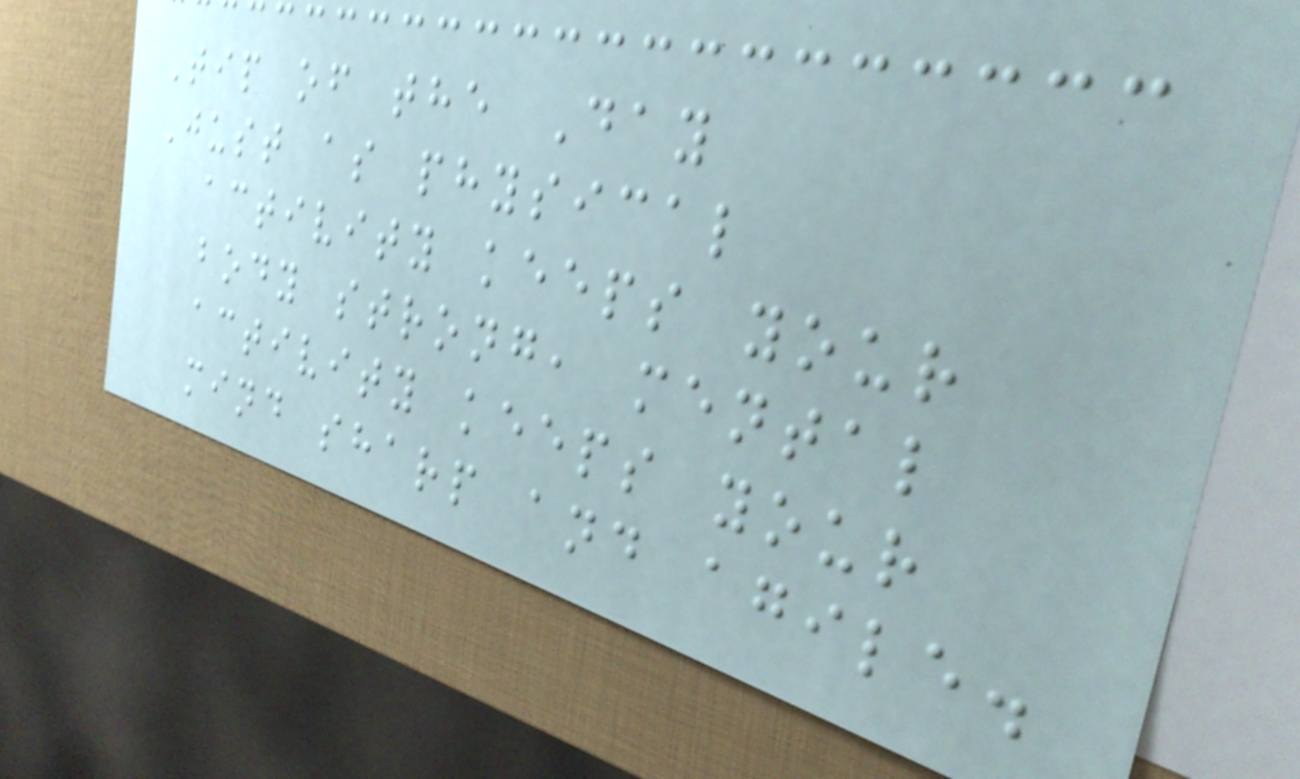Tip of the Day
Just as physical
activity keeps your
body strong, mental
activity keeps your
mind sharp and agile.
